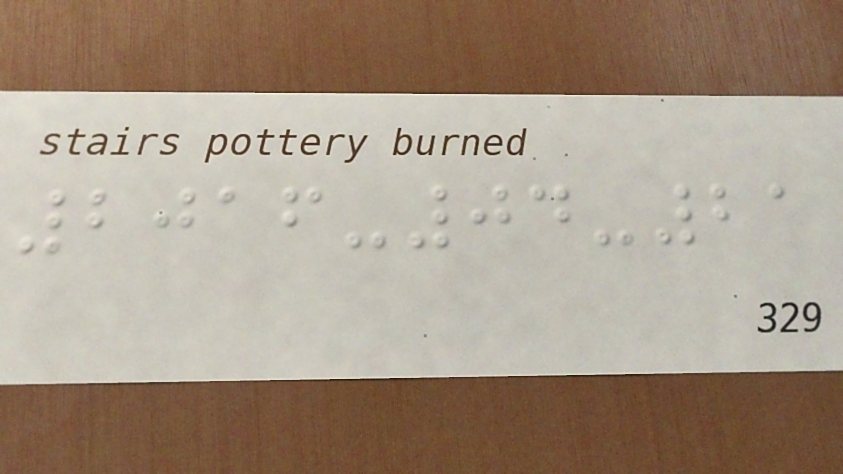2016-04-21
